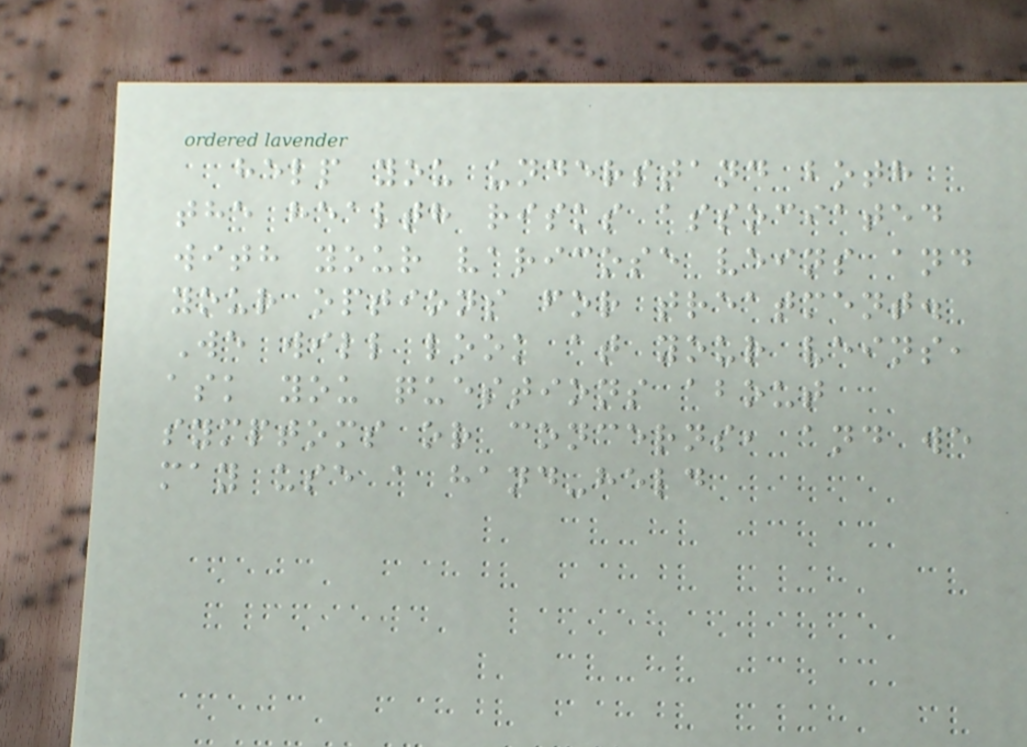help you understand both
the health risks associated
with your varicose veins and
your options for treatment.
We will look at your veins,
ask you questions about
symptoms or concerns, and we
may use a hand-held
